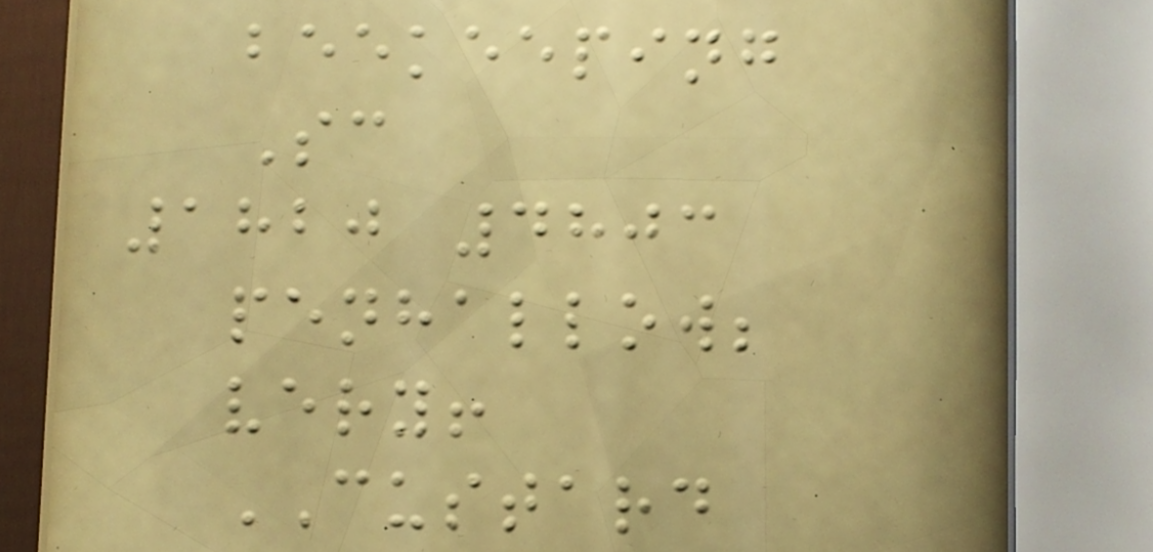beekeeping
Sc
1820 4803
penhallow;
very!
CUSTARD
